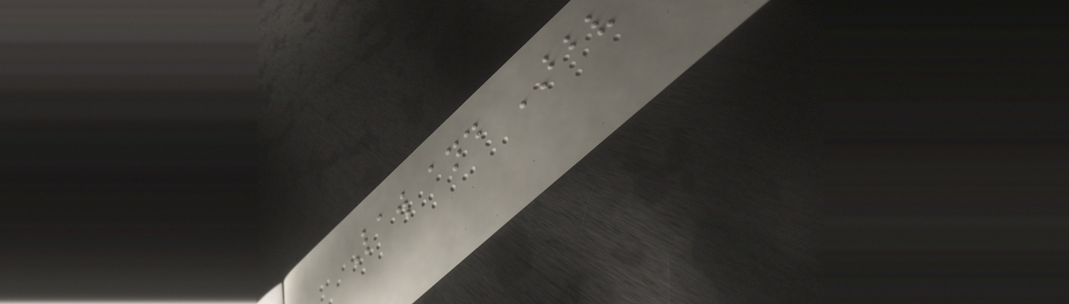Law and BBV
